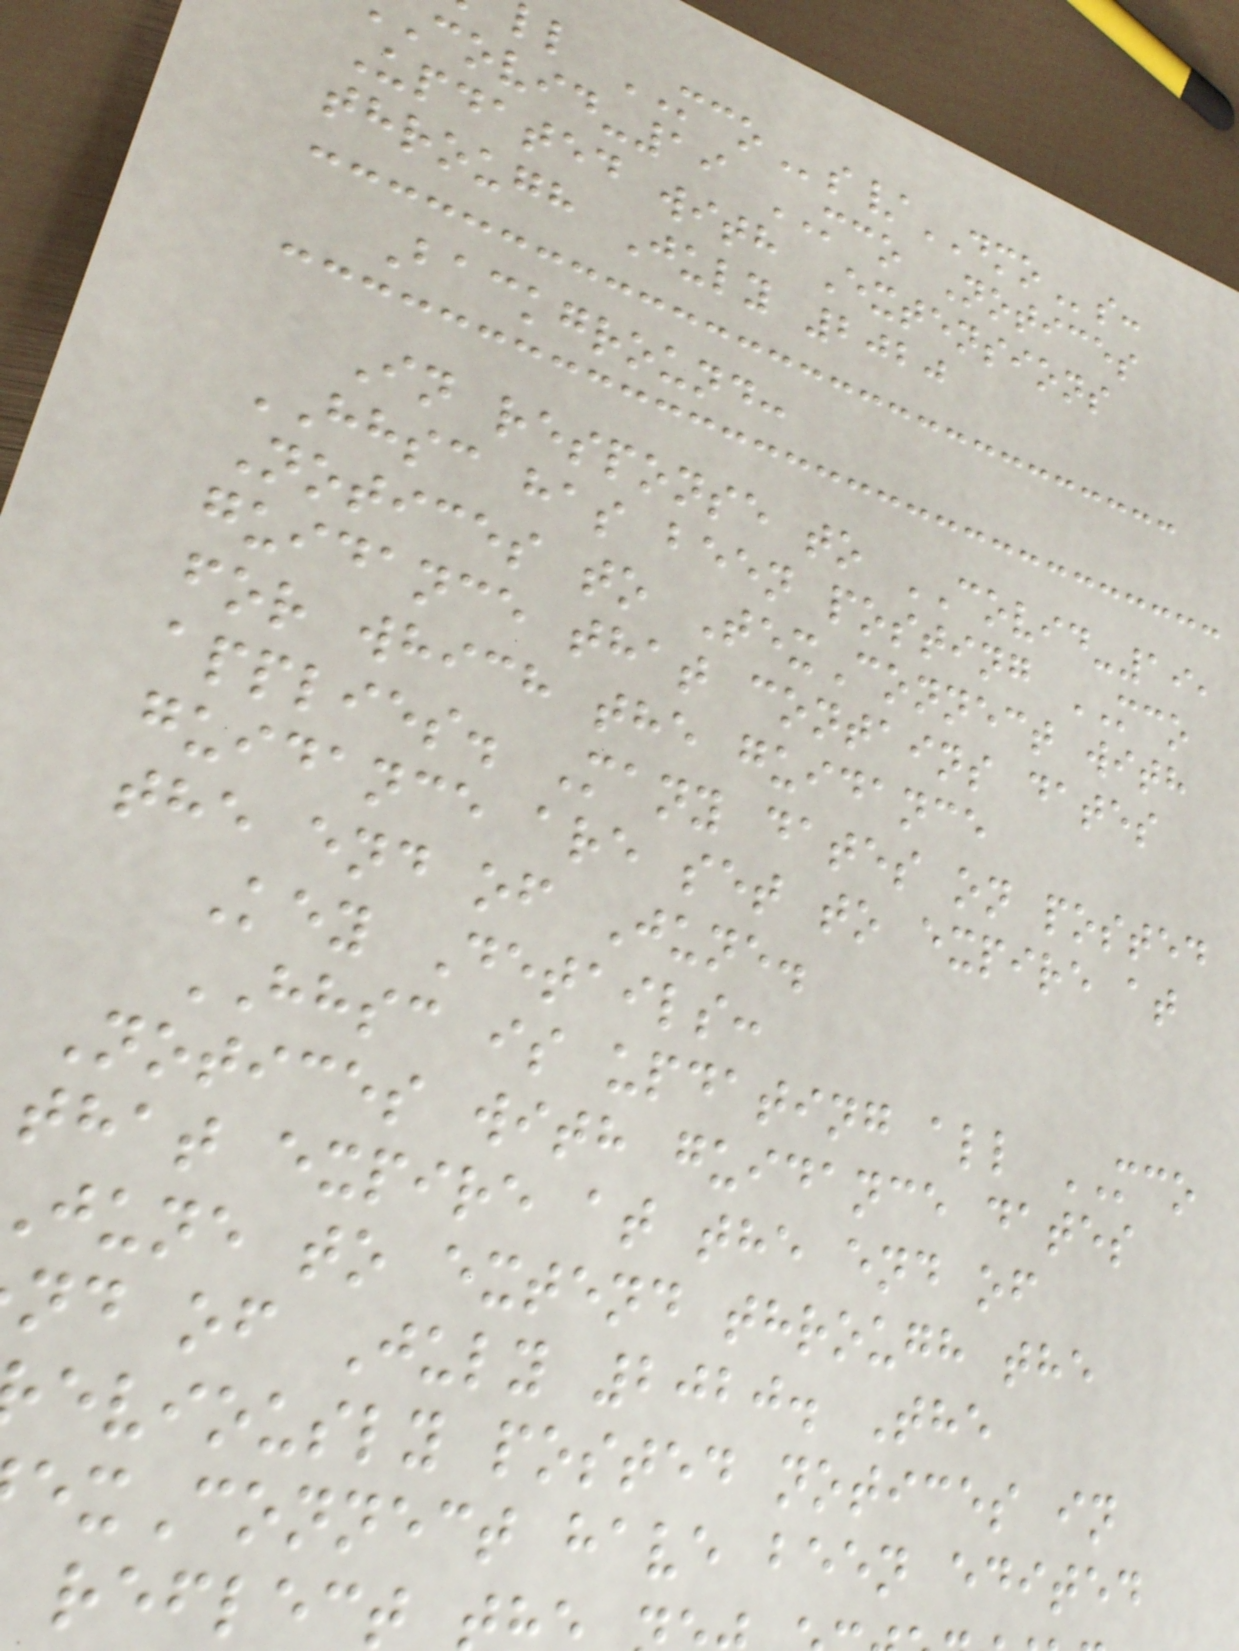ll MCOs/DMOs:
covid-19 MCO Notices
Updated with Extensions
through July 2020
Background:
In response to COVID-19,
HHSC has been posting MCO
Notices to TexConnect with
guidance that contains dates
for which the guidance
applies. Many dates on posted
guidance are set to expire at
the end of June.
Key Details:
HHSC is updating all MCO
Notices with guidance dates
that expire at the end of
june to extend through the
nd of July 2020. The
eviously posted notices in
exConnect have been edited
reflect
